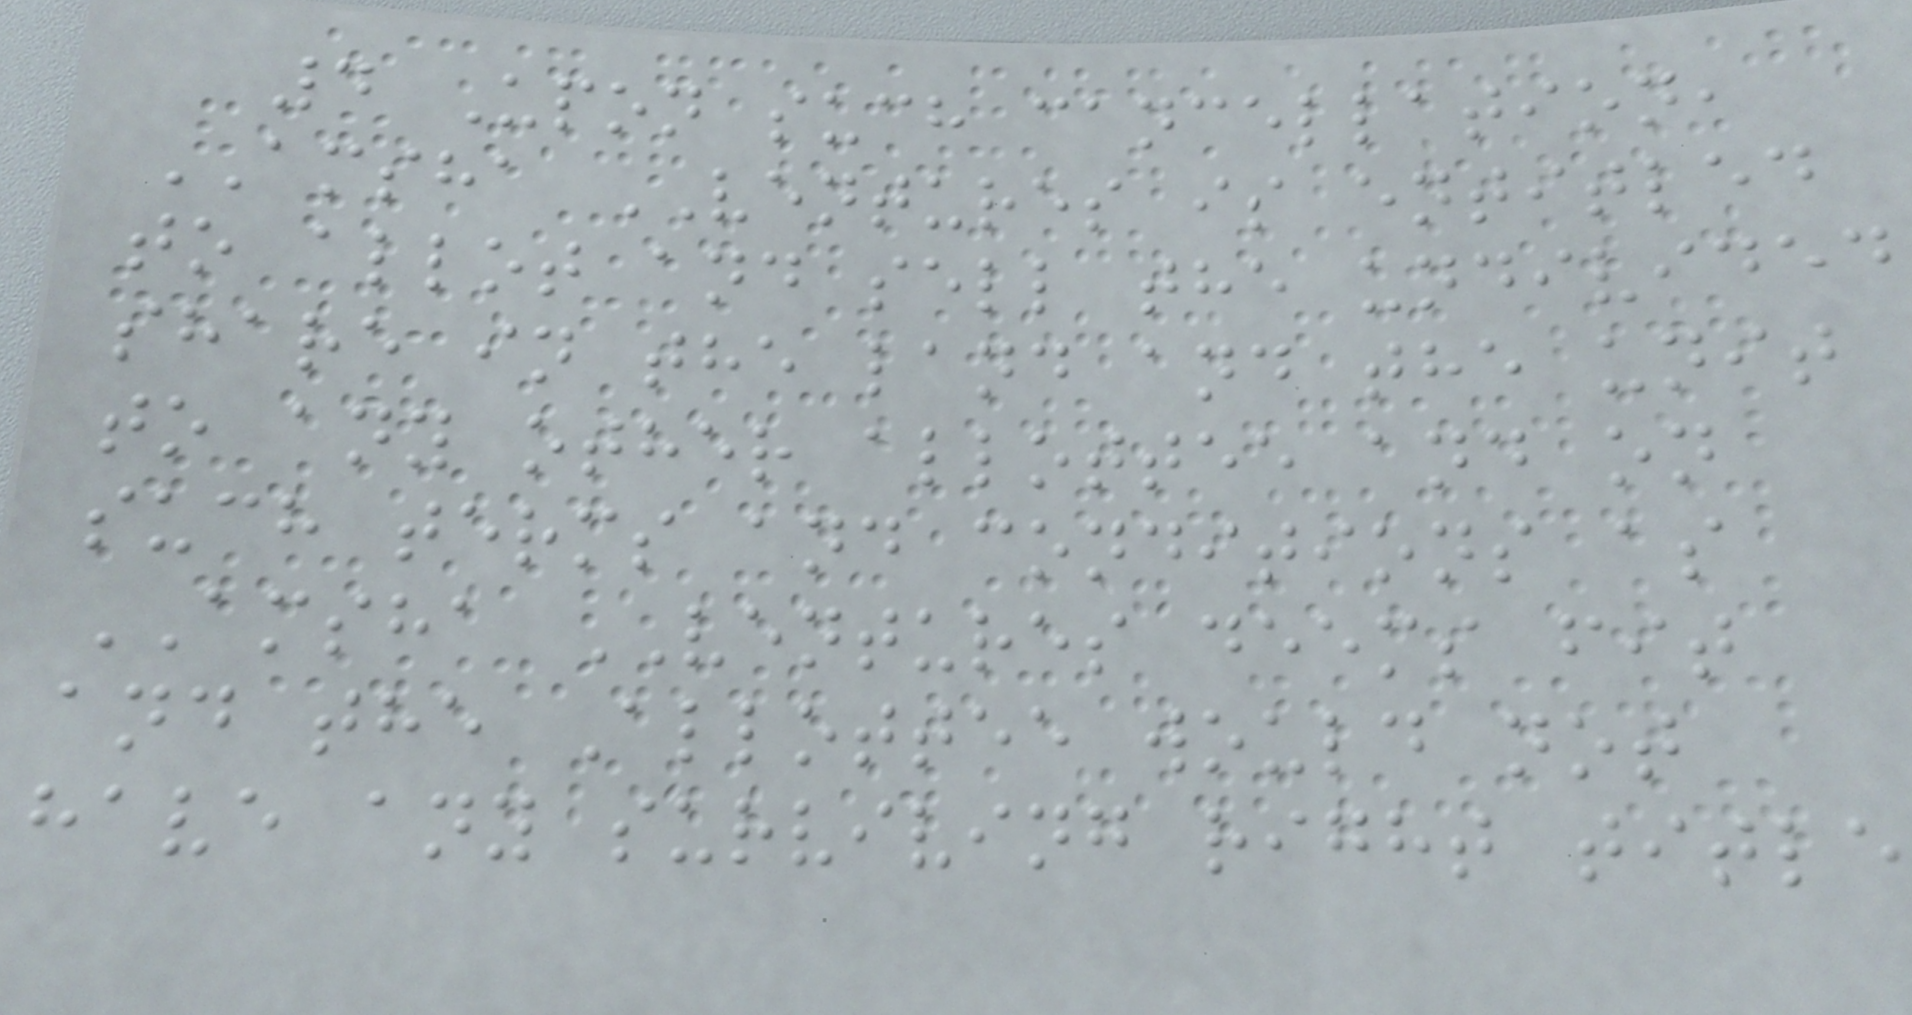4 Upon such cancellation,
AMSHA VENTURES is entitled
to allot and sell the undivided
share in the land and the unit
to any other allottee and on
such terms and conditions as
AMSHA VENTURES deems fit
and the Allottee would not
have any surviving right title
